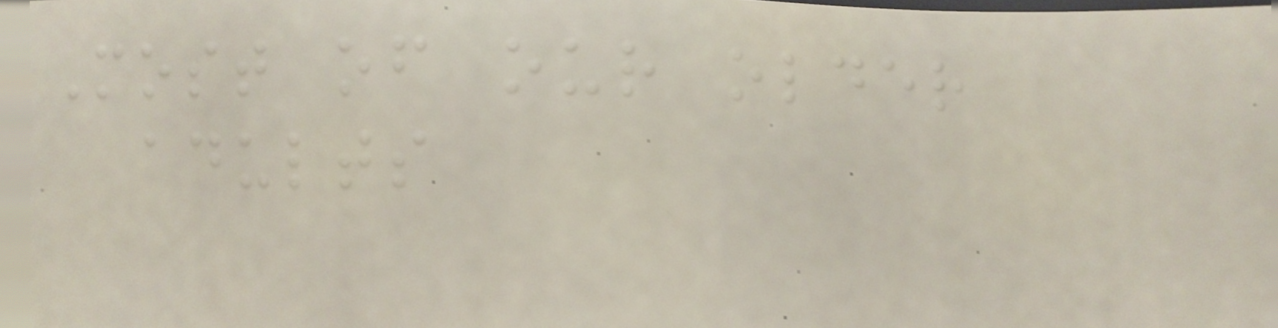Most of our older
adults
